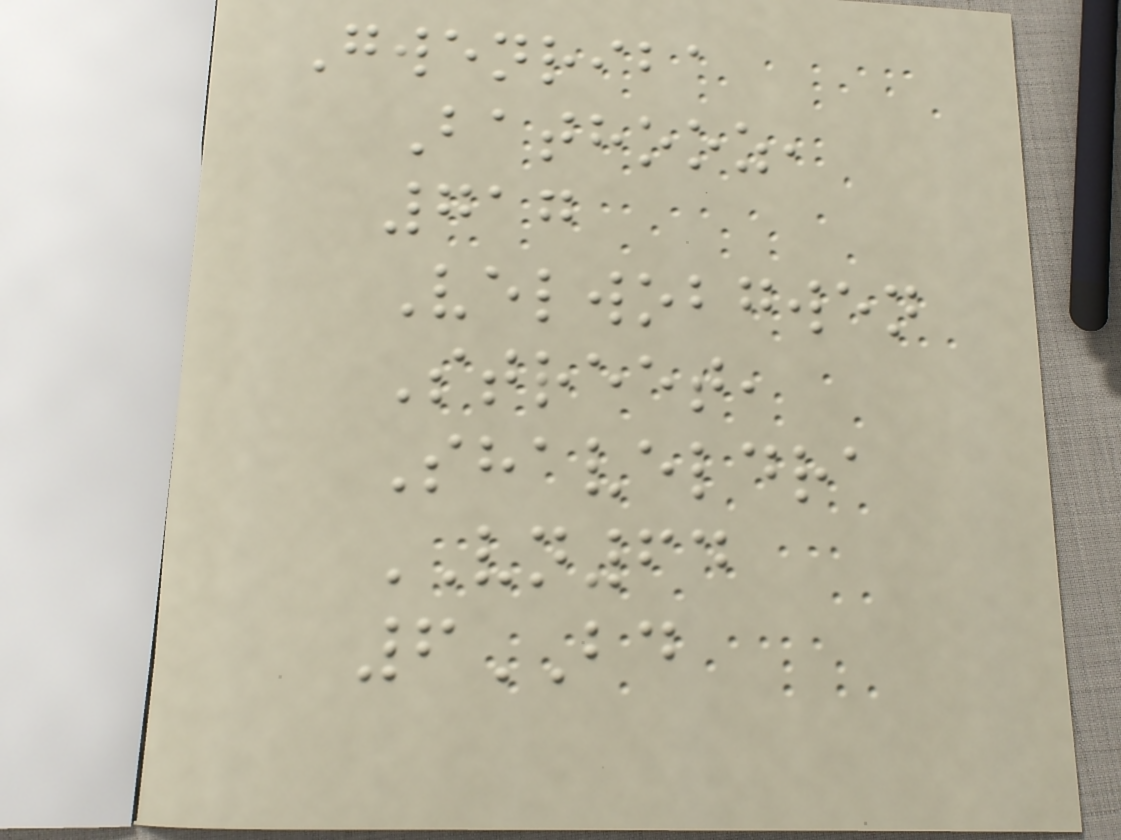Gwenriba
Bathooz,
717
Velwobgwen
Street,
Shaveldra
VN64
6BD
